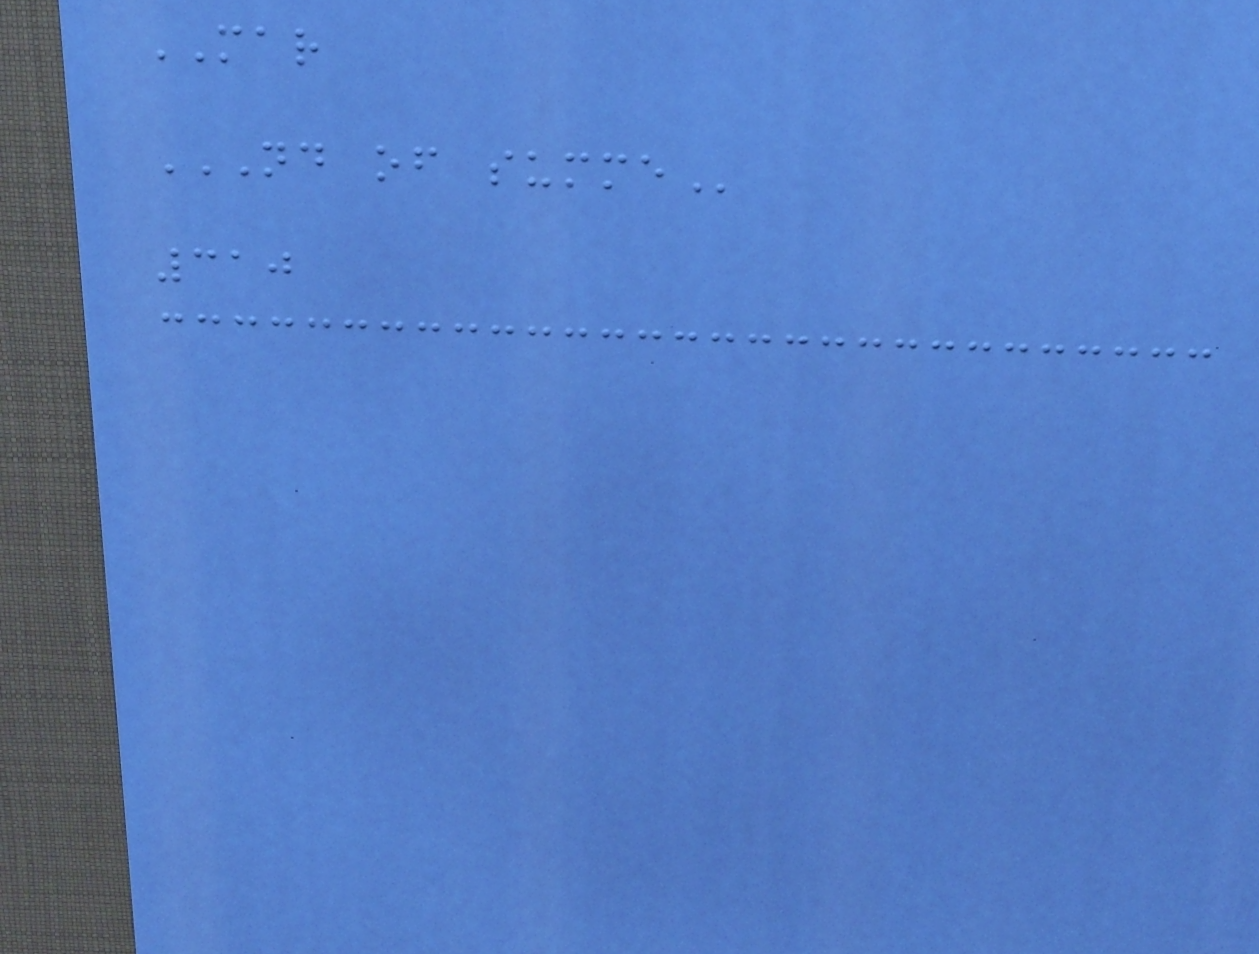MAR
ND OF SUMME
310
